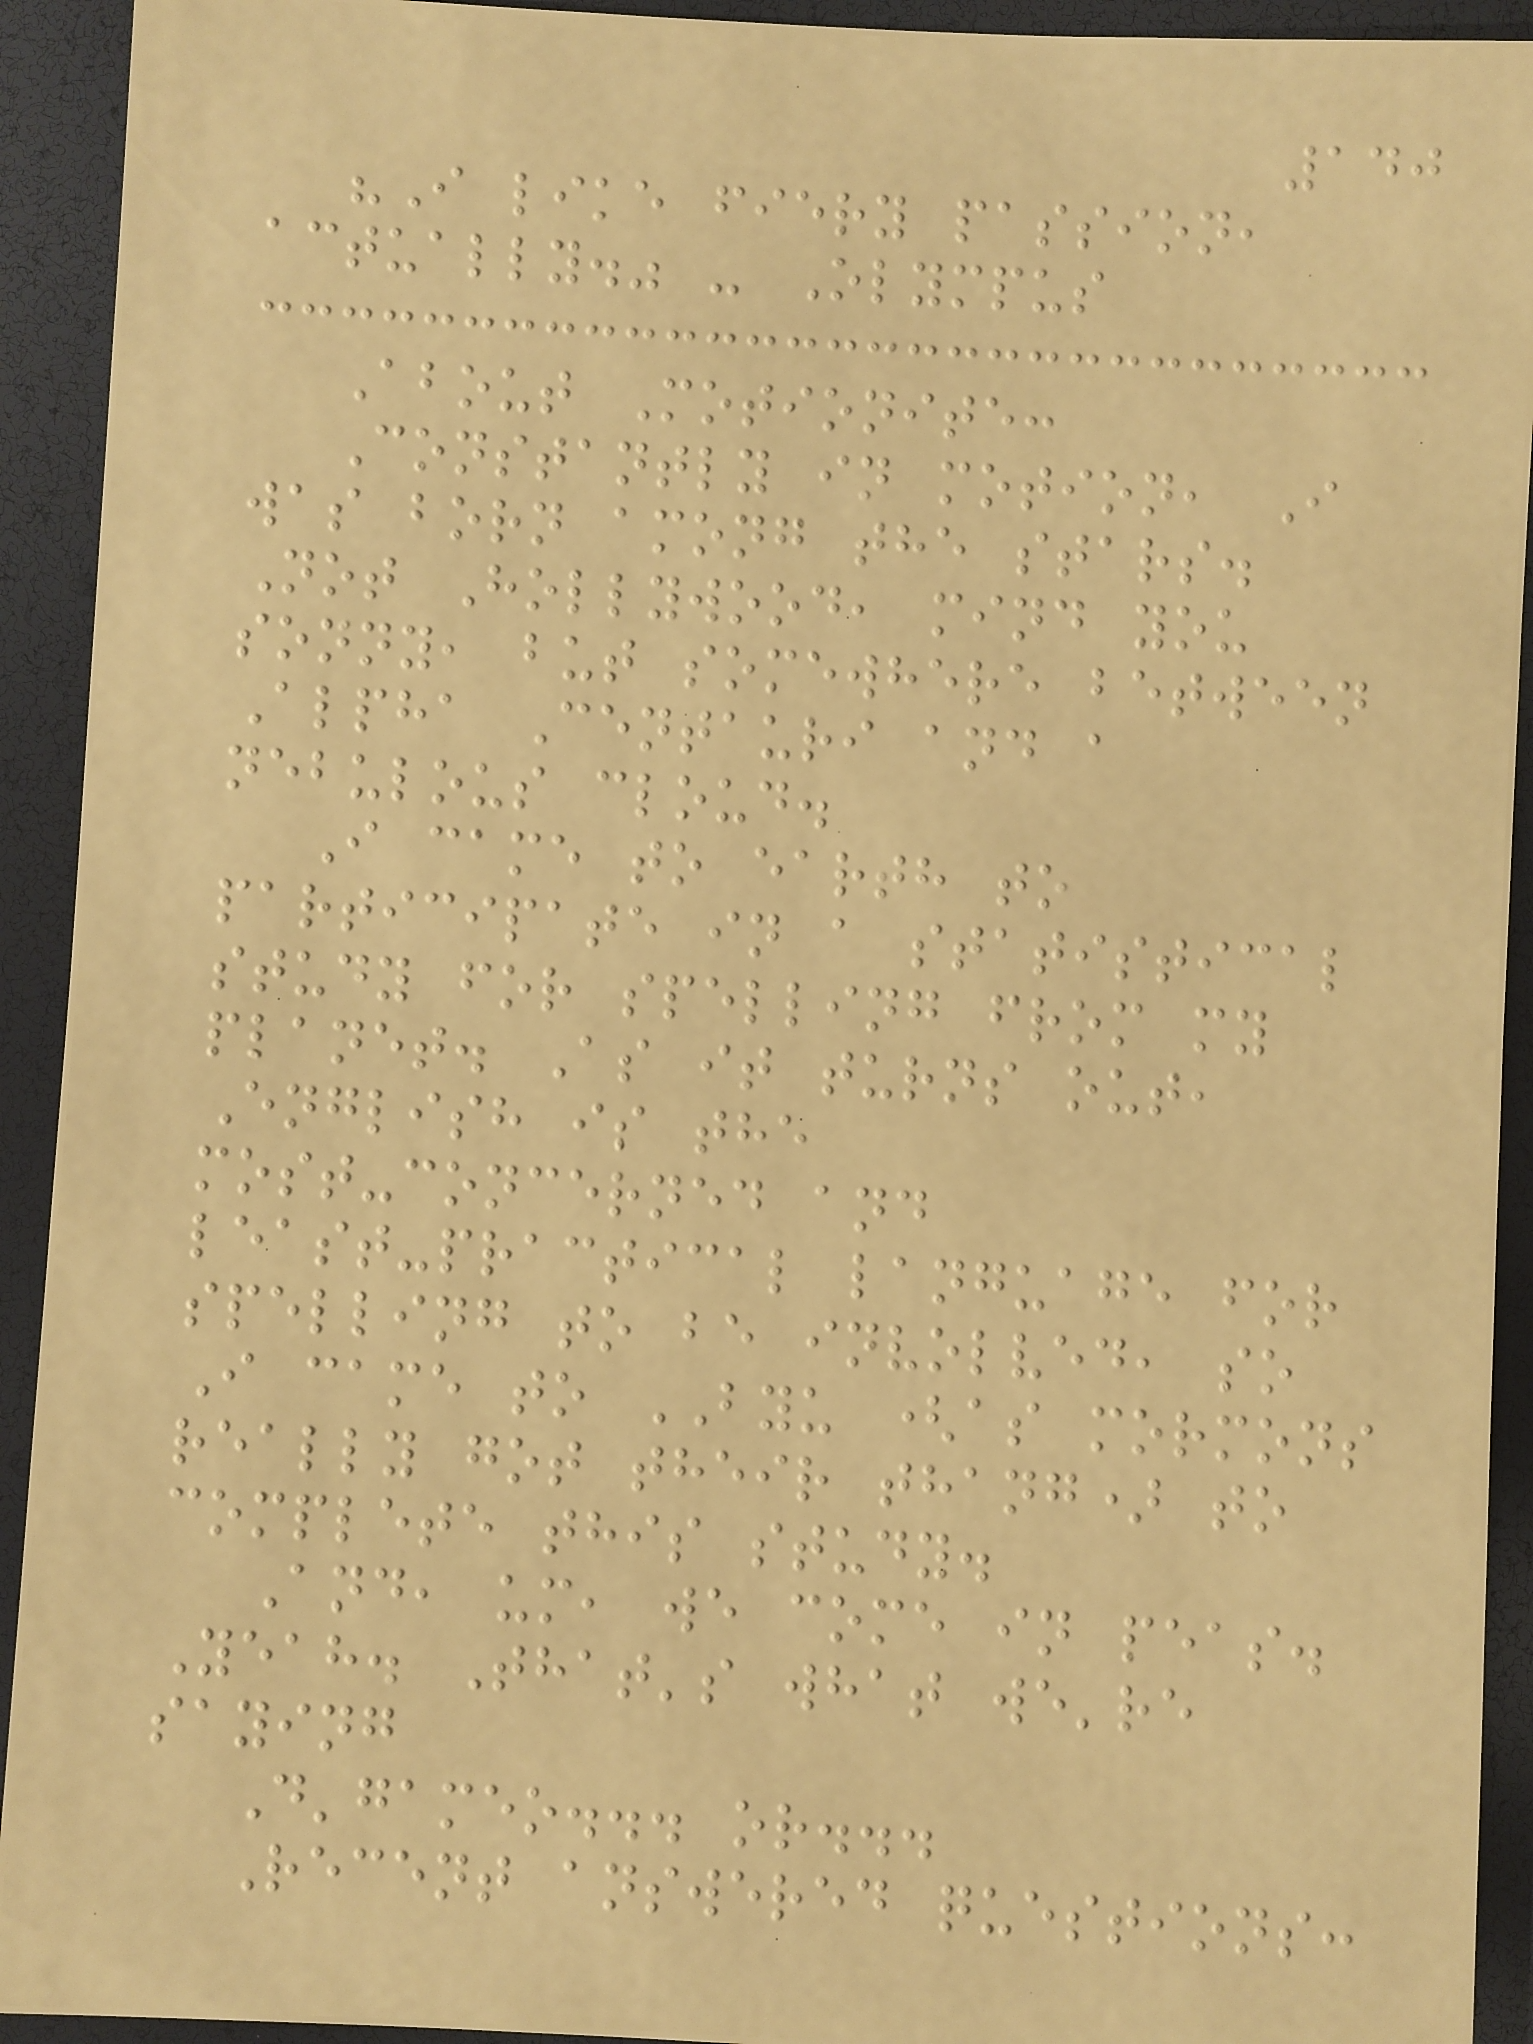140
"I like fiery passion,
actually." - Olympus
About Motionite:
Constantly in motion, I
was born among the stars.
Not Hollywood, mind you
sonny, but somewhere between
Alpha Centauri and a
nebulous cloud.
I came to earth to
participate in a statistical
study for spelling from my
planet. As it turns out,
English is the
most-concerned and
least-practical language for
spelling to be involved, so
I came to BYU (as mormons
really got their thang) to
complete this study.
And, um, we come in peas.
Yeah. That's what we're
saying
D'gameo... or...
Recent answered questions:
